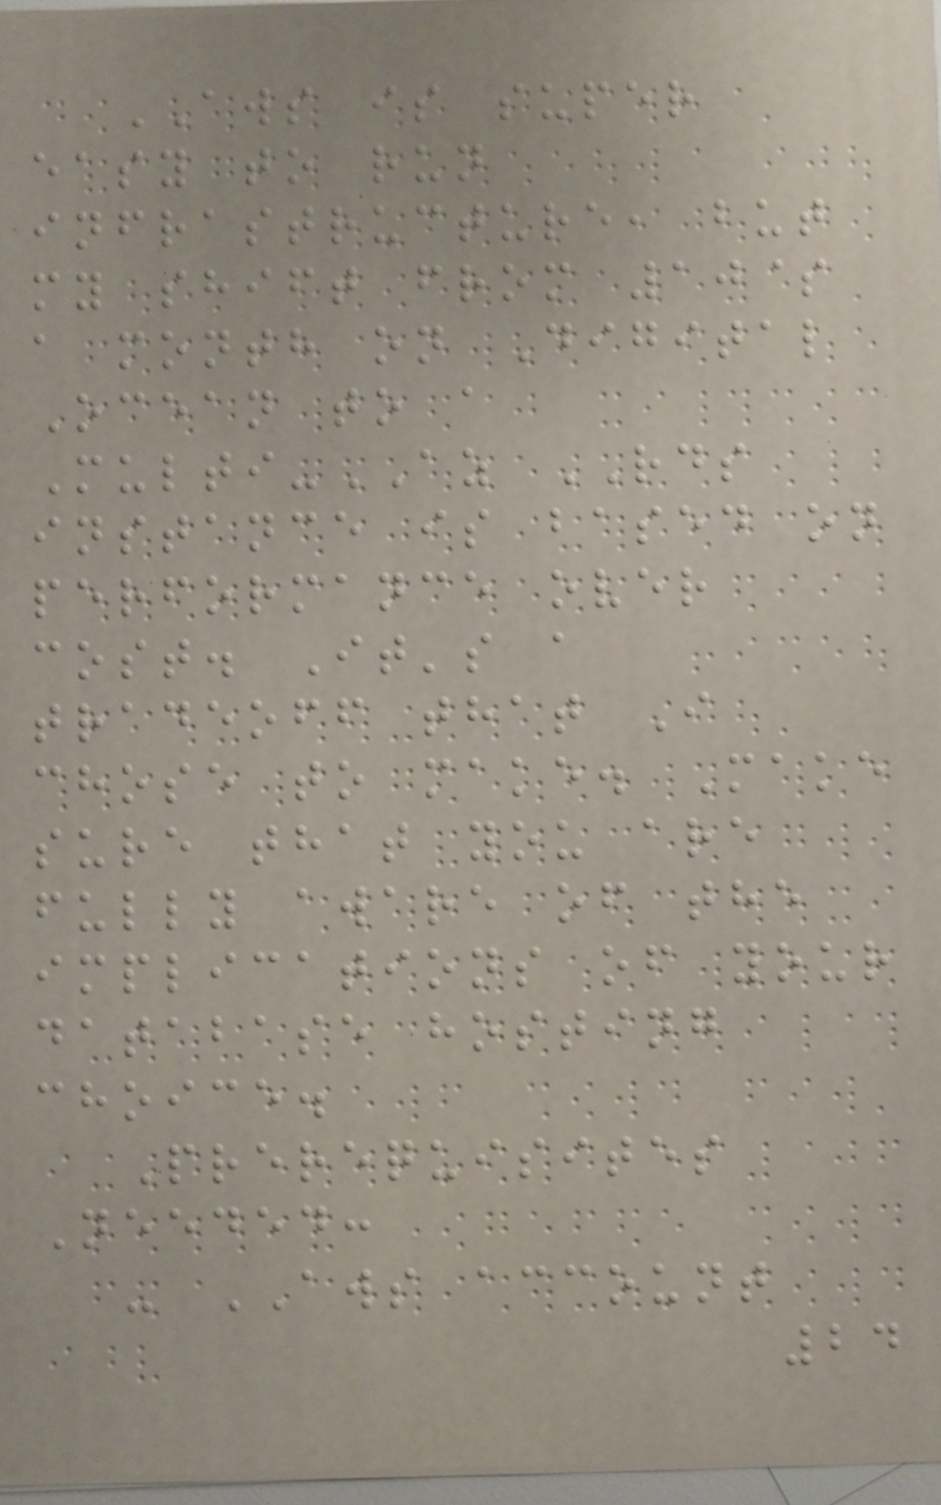AWS is super
easy to run
infrastructure, but
my shift from 10$
a month on Digital
Ocean to a
Multi-AZ RDS
instance is based on
performance over
cost. It's a
tradeoff that I
chose to make. Make
sure that you are
fully aware of the
implications of your
database hosting
choice.
Prerequisites
Needed:
- AWS account
24
